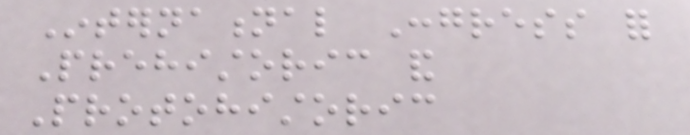International Congress for
Prehistoric and
Protohistoric
